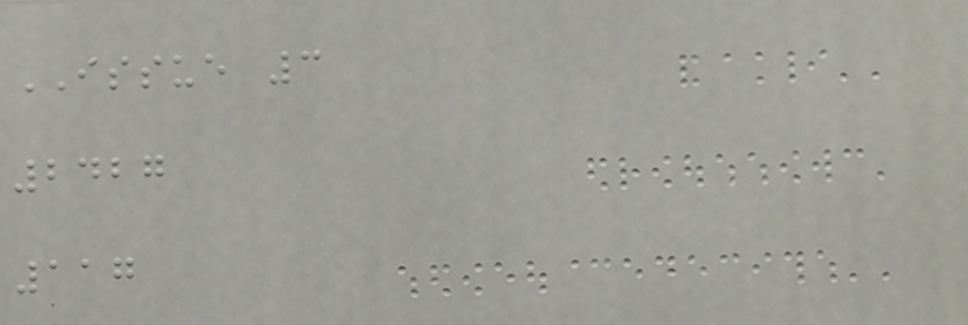ISSUE 3
2427
117
